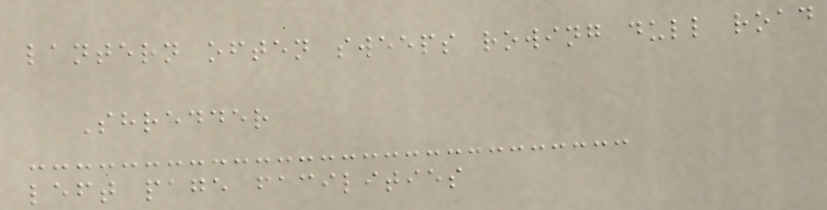lantern often sweeps rowing dull road
Shredder
left page facilities
